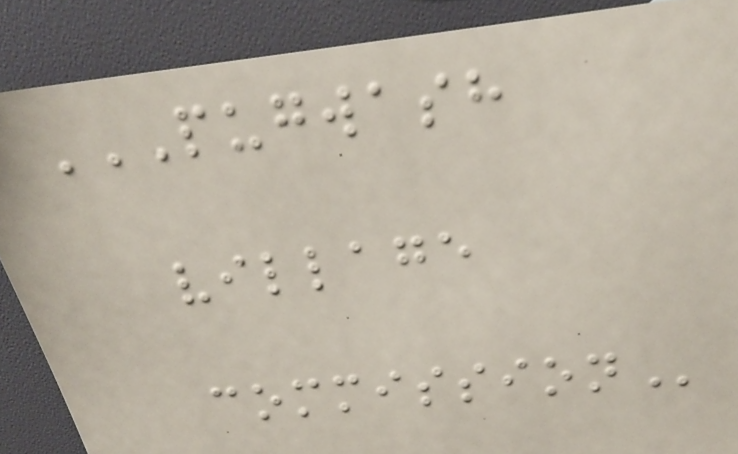PUGWASH
VILLAGE
COMMISSION
